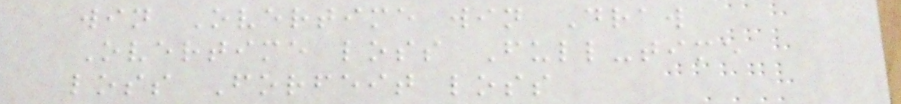win Overtime win Draw
Overtime loss Full-time
loss Forfeit loss
